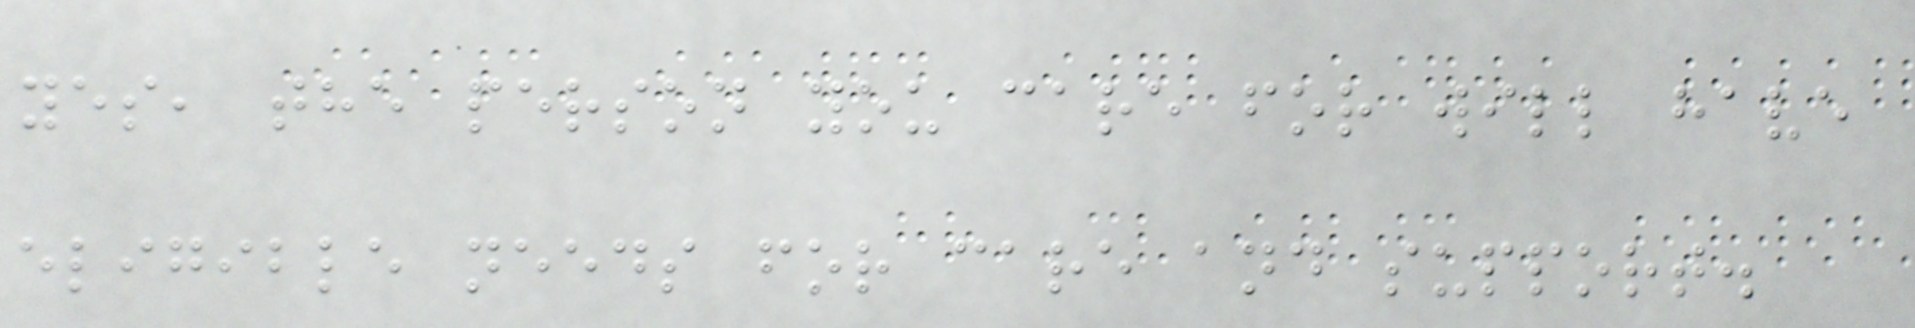yes, the person you care for will have
eligible needs for care and support.
